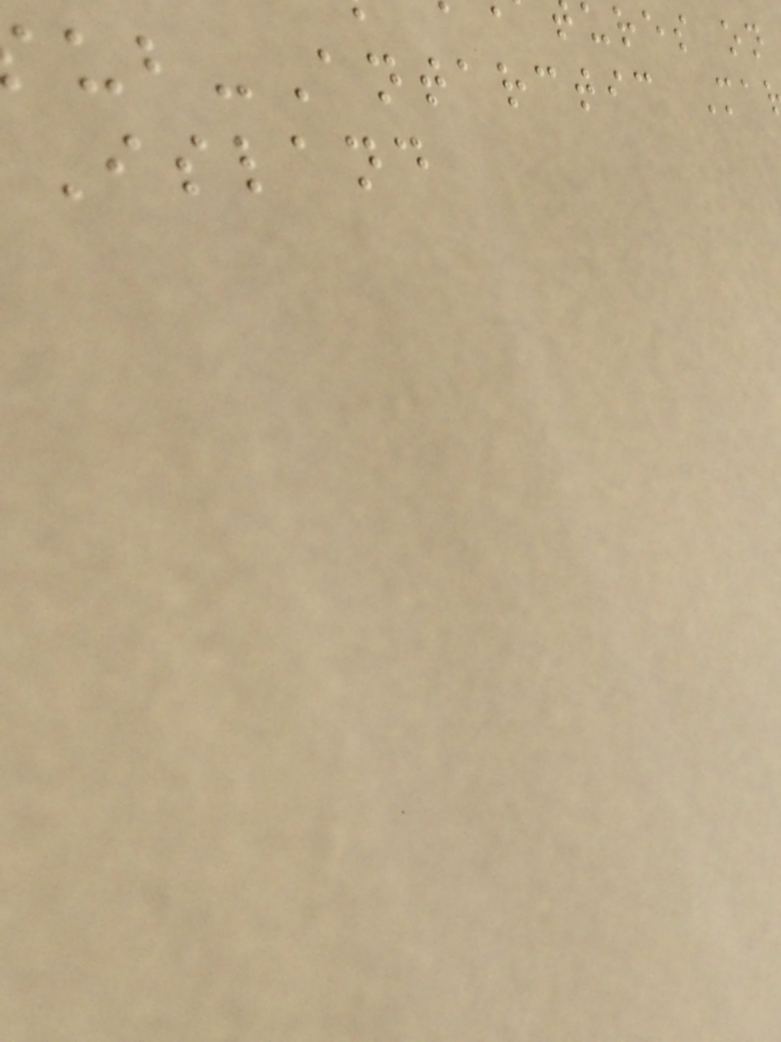ures on
ub-Antarctic Ma
Island
